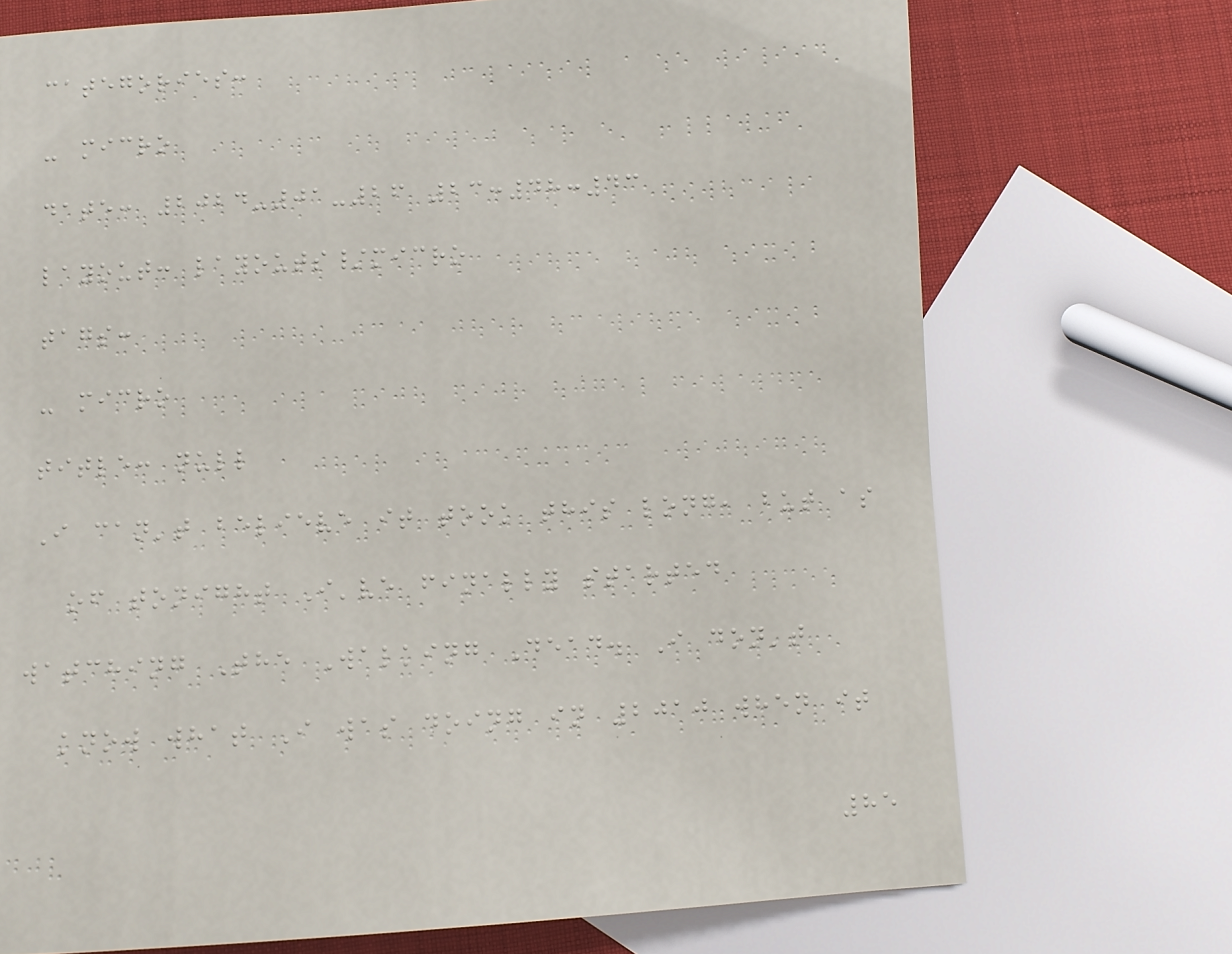categories:
- micro
date: 2024-01-26 23:48:43
layout: layouts/micro
tags:
- micro
title: null
I can't believe it took this long, but as
of tonight I've finally started
watching The Walking Dead. I don't
know what I was doing in 2010 when it
85
